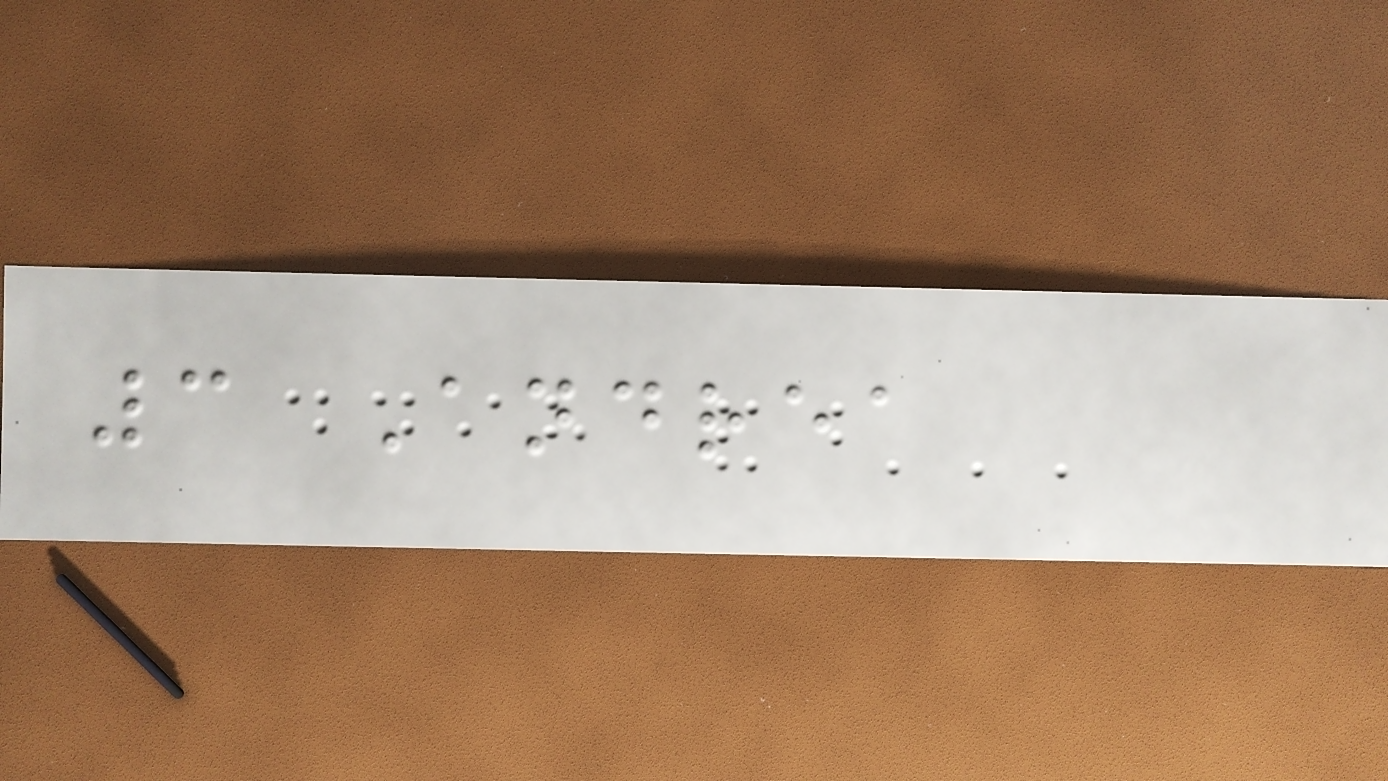3 Andrea
